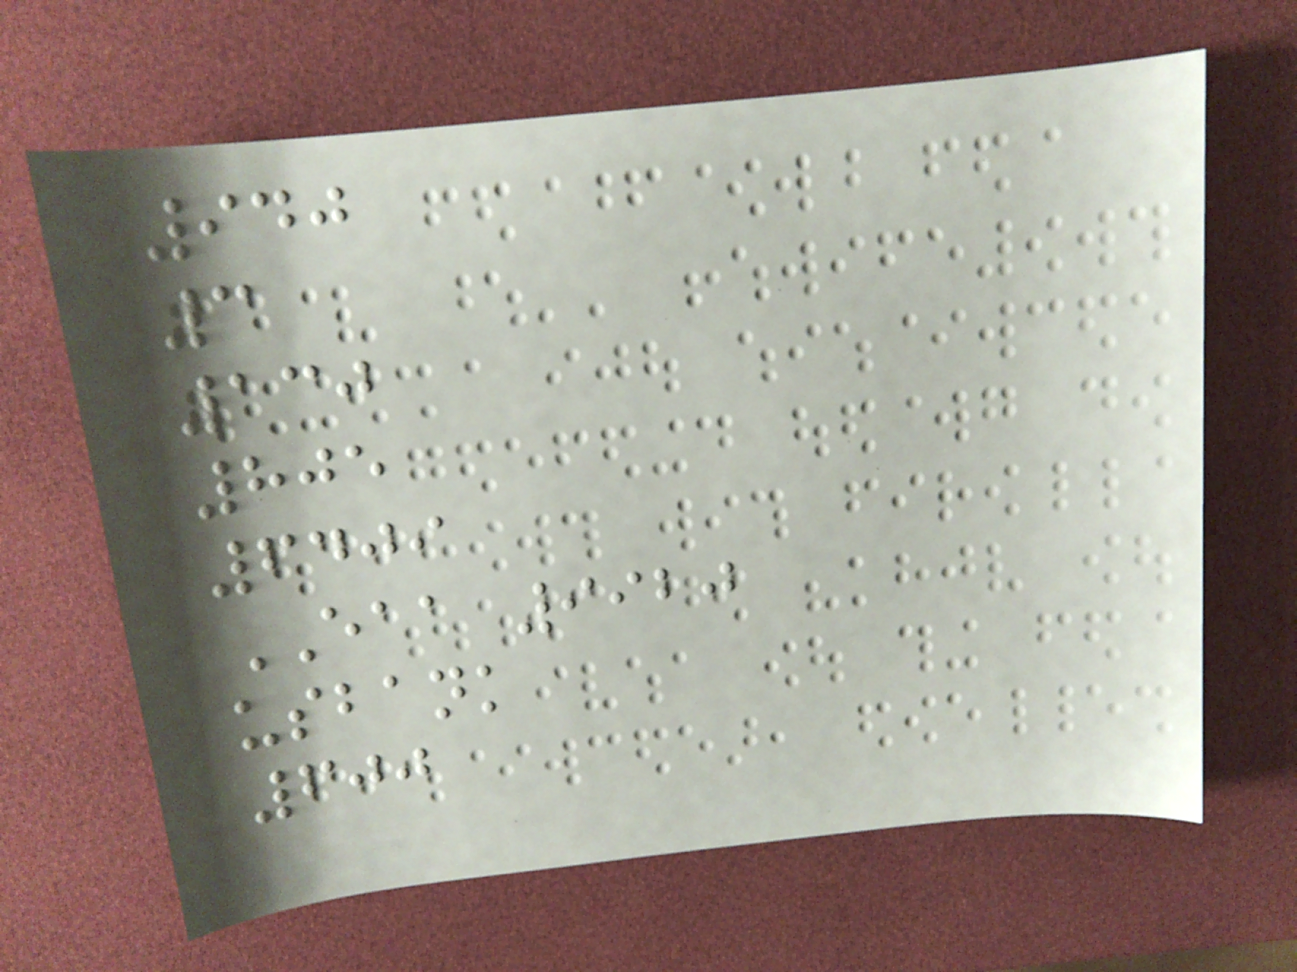940
3
130
805
6409
EAA 9920
usbank
600
